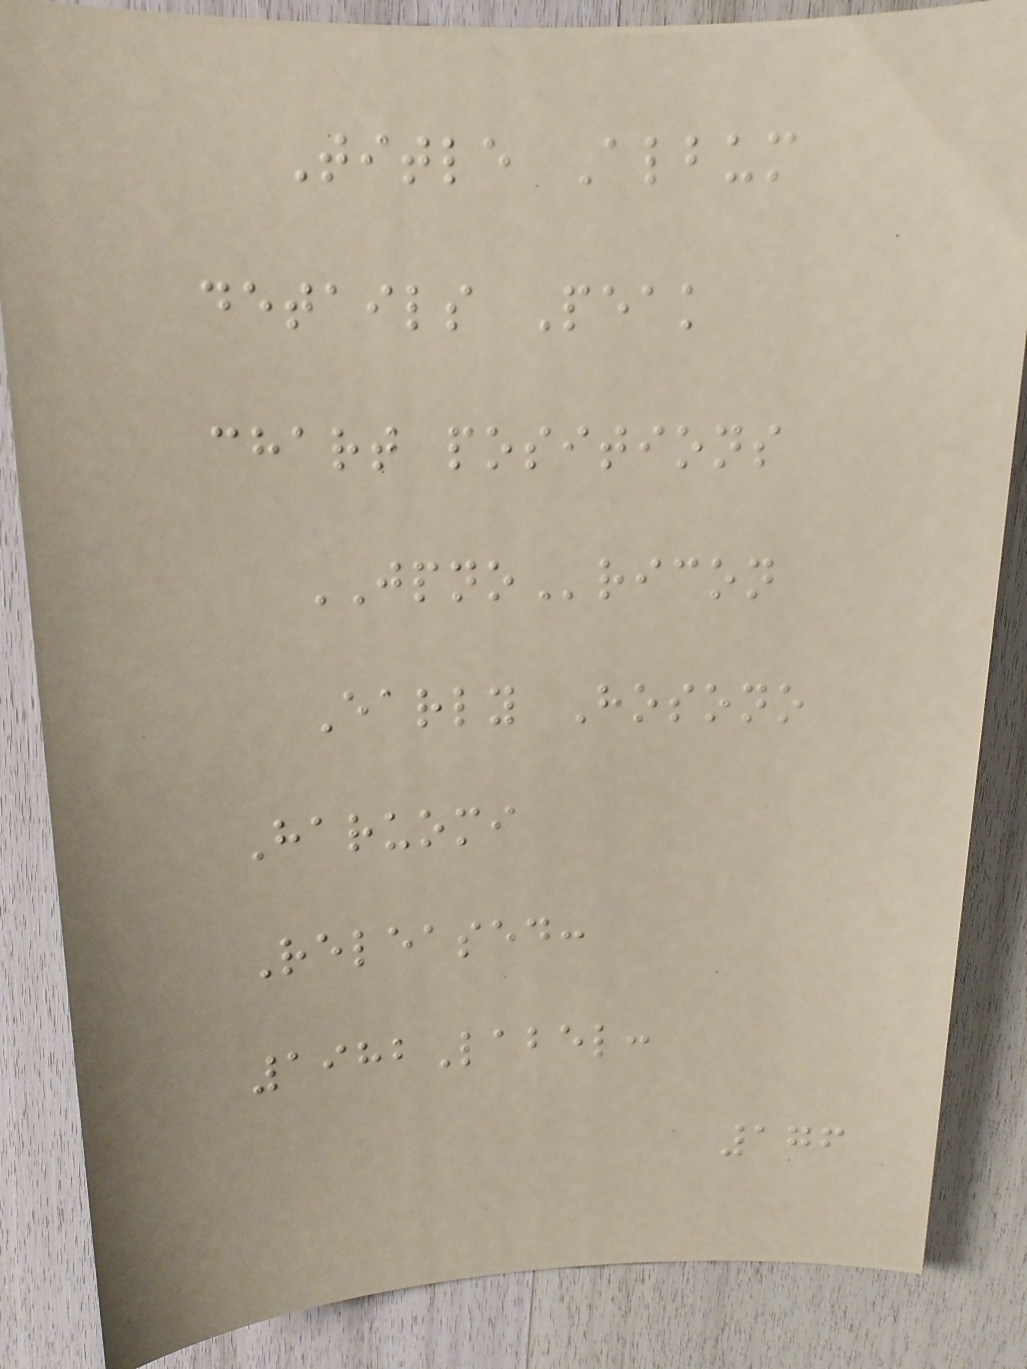Title Album
details Peak
chart positions
JPNOricon
Early Hosono
Haruomi
Released:
1982Label:
176
